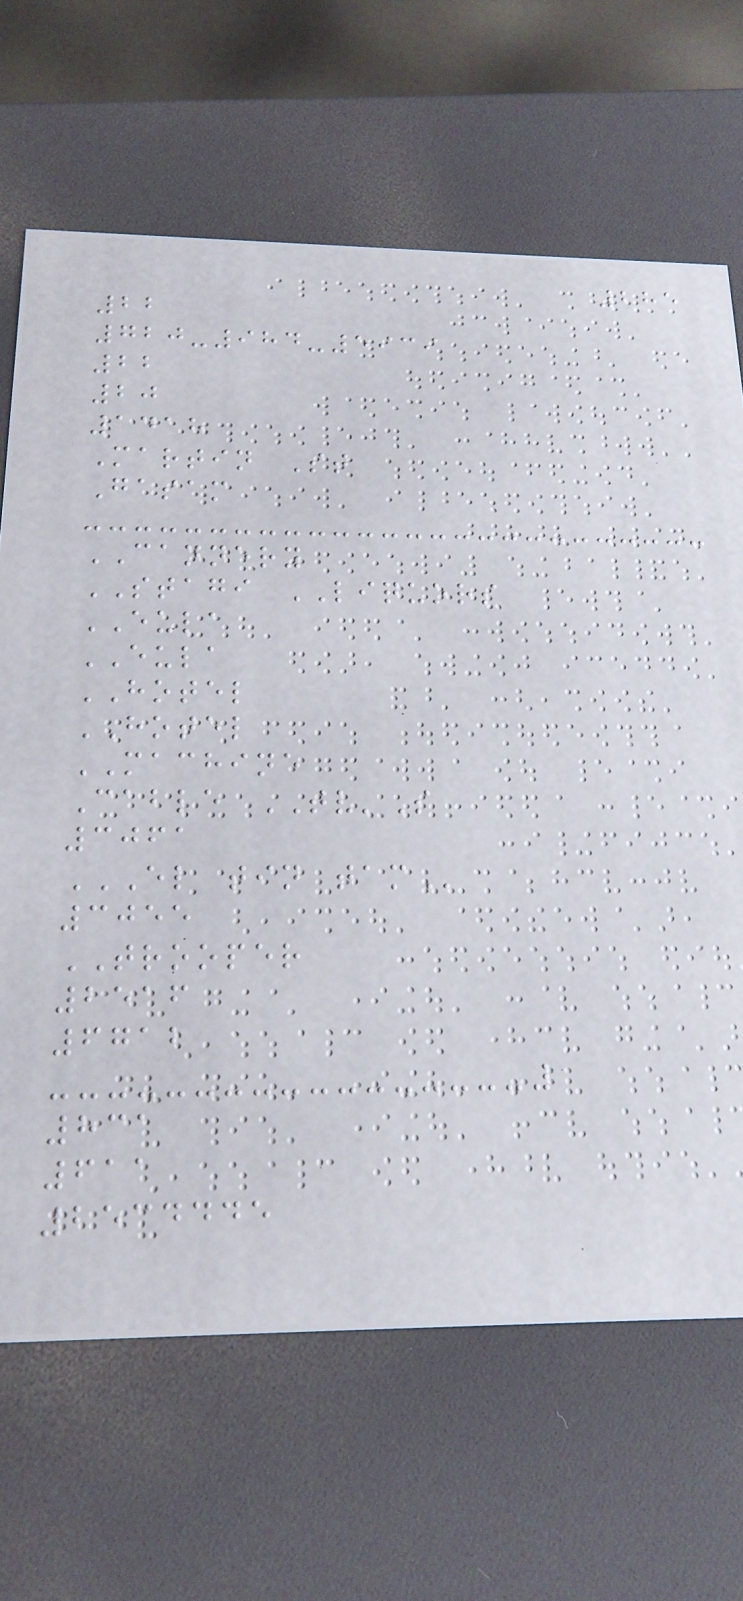285
22
720-984-5939
22
20
1418
Martin St
Gasam
CANNERY
STAGI LIQUORS
EULA
EULA
HOTEL
HOTEL
MACHINE
Cable TV'S
3061
EL TIN TAM
3055
TROOPER
2516
6712
831
611
2534445
